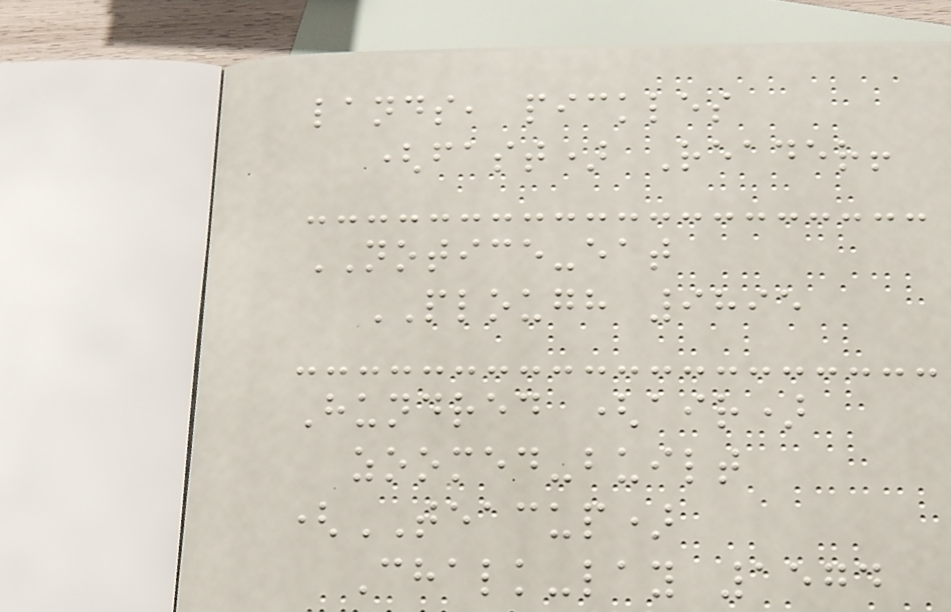lands, pickles
(fast) Reader!
NOTICE-eat
PLOUGH 9895
Hundred (air)
zoomed-built
(TEACUP)
Chalk-lay 1574
